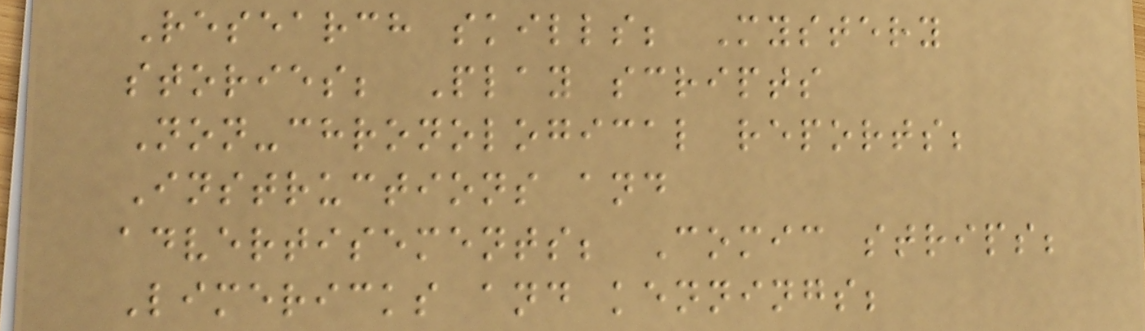Research skills; Mystery
stories; Play scripts
Non-chronological reports;
Instructions and
advertisements; Comic strips;
Limericks and kennings;
